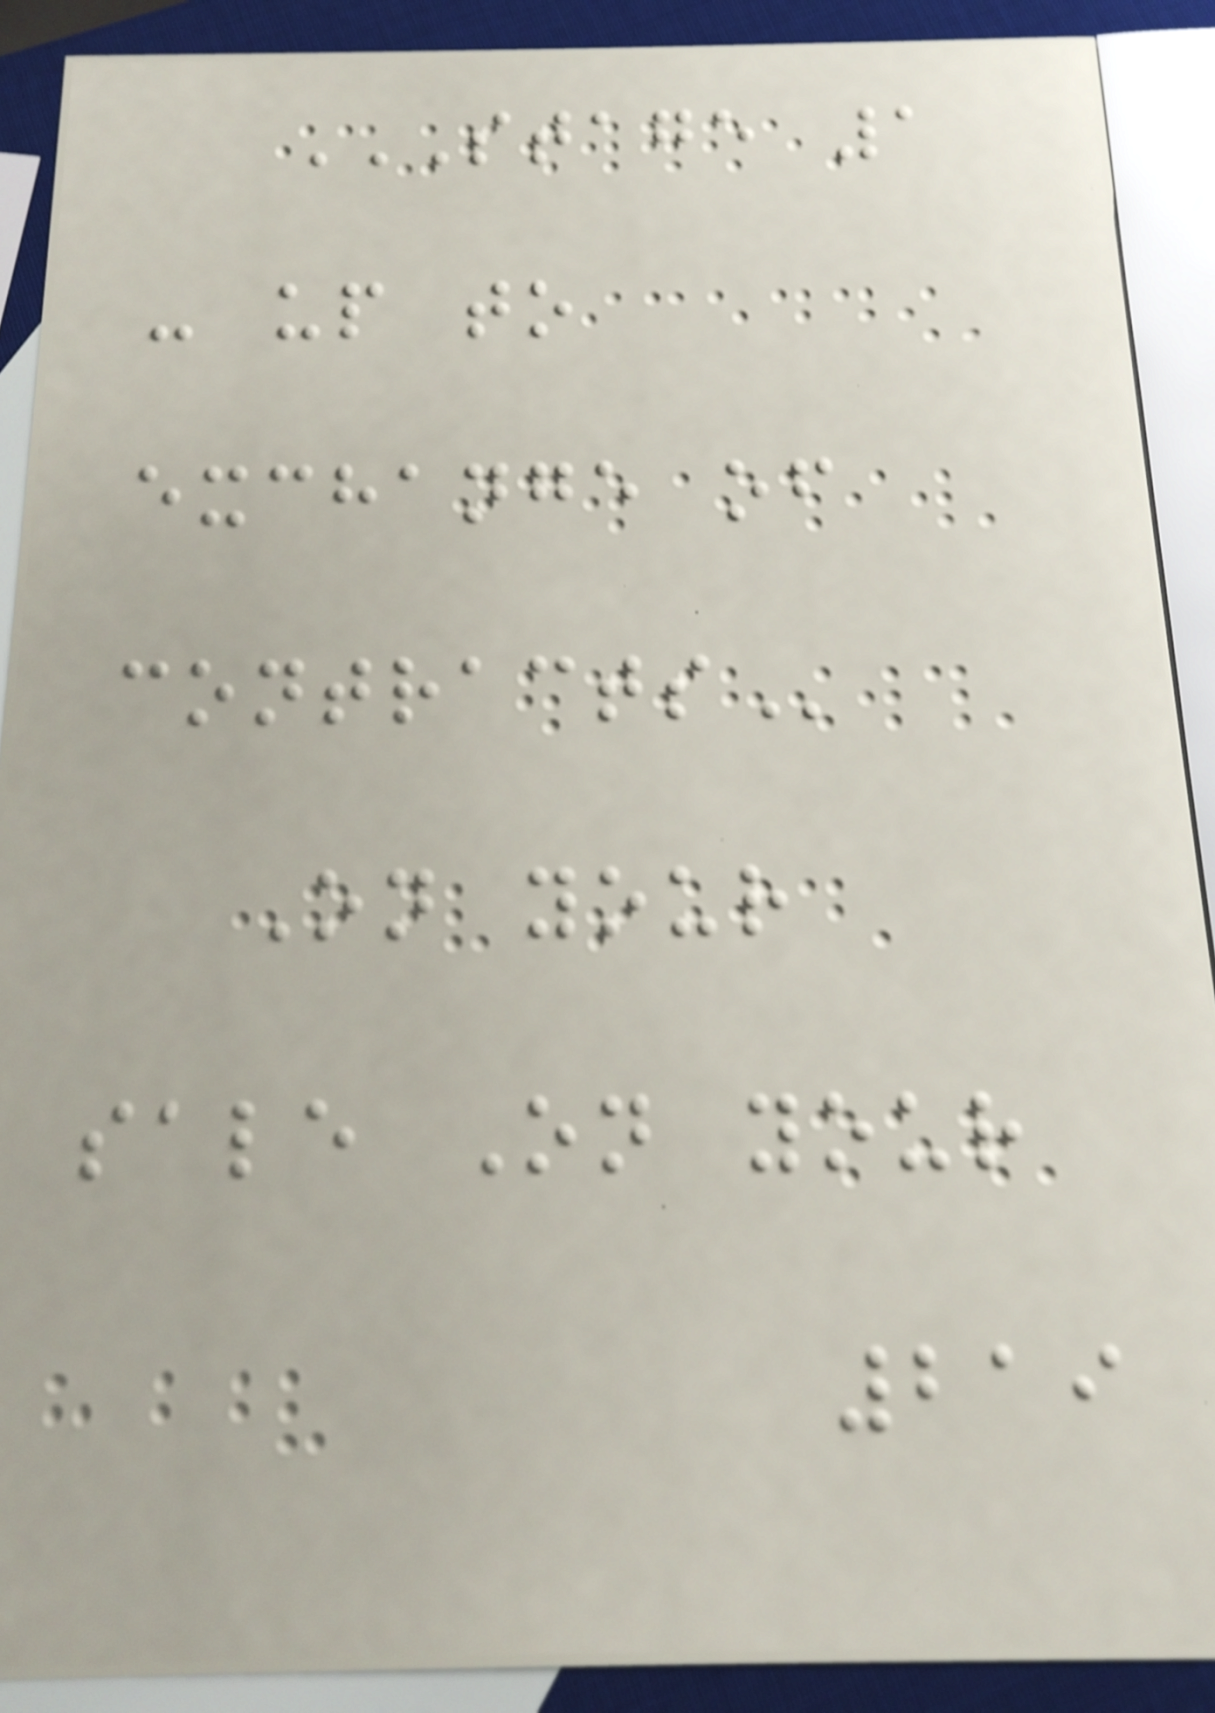STAGE 1
- UP TO
EXCHANGE OF
CONTRACTS
On your
sale On your
219
